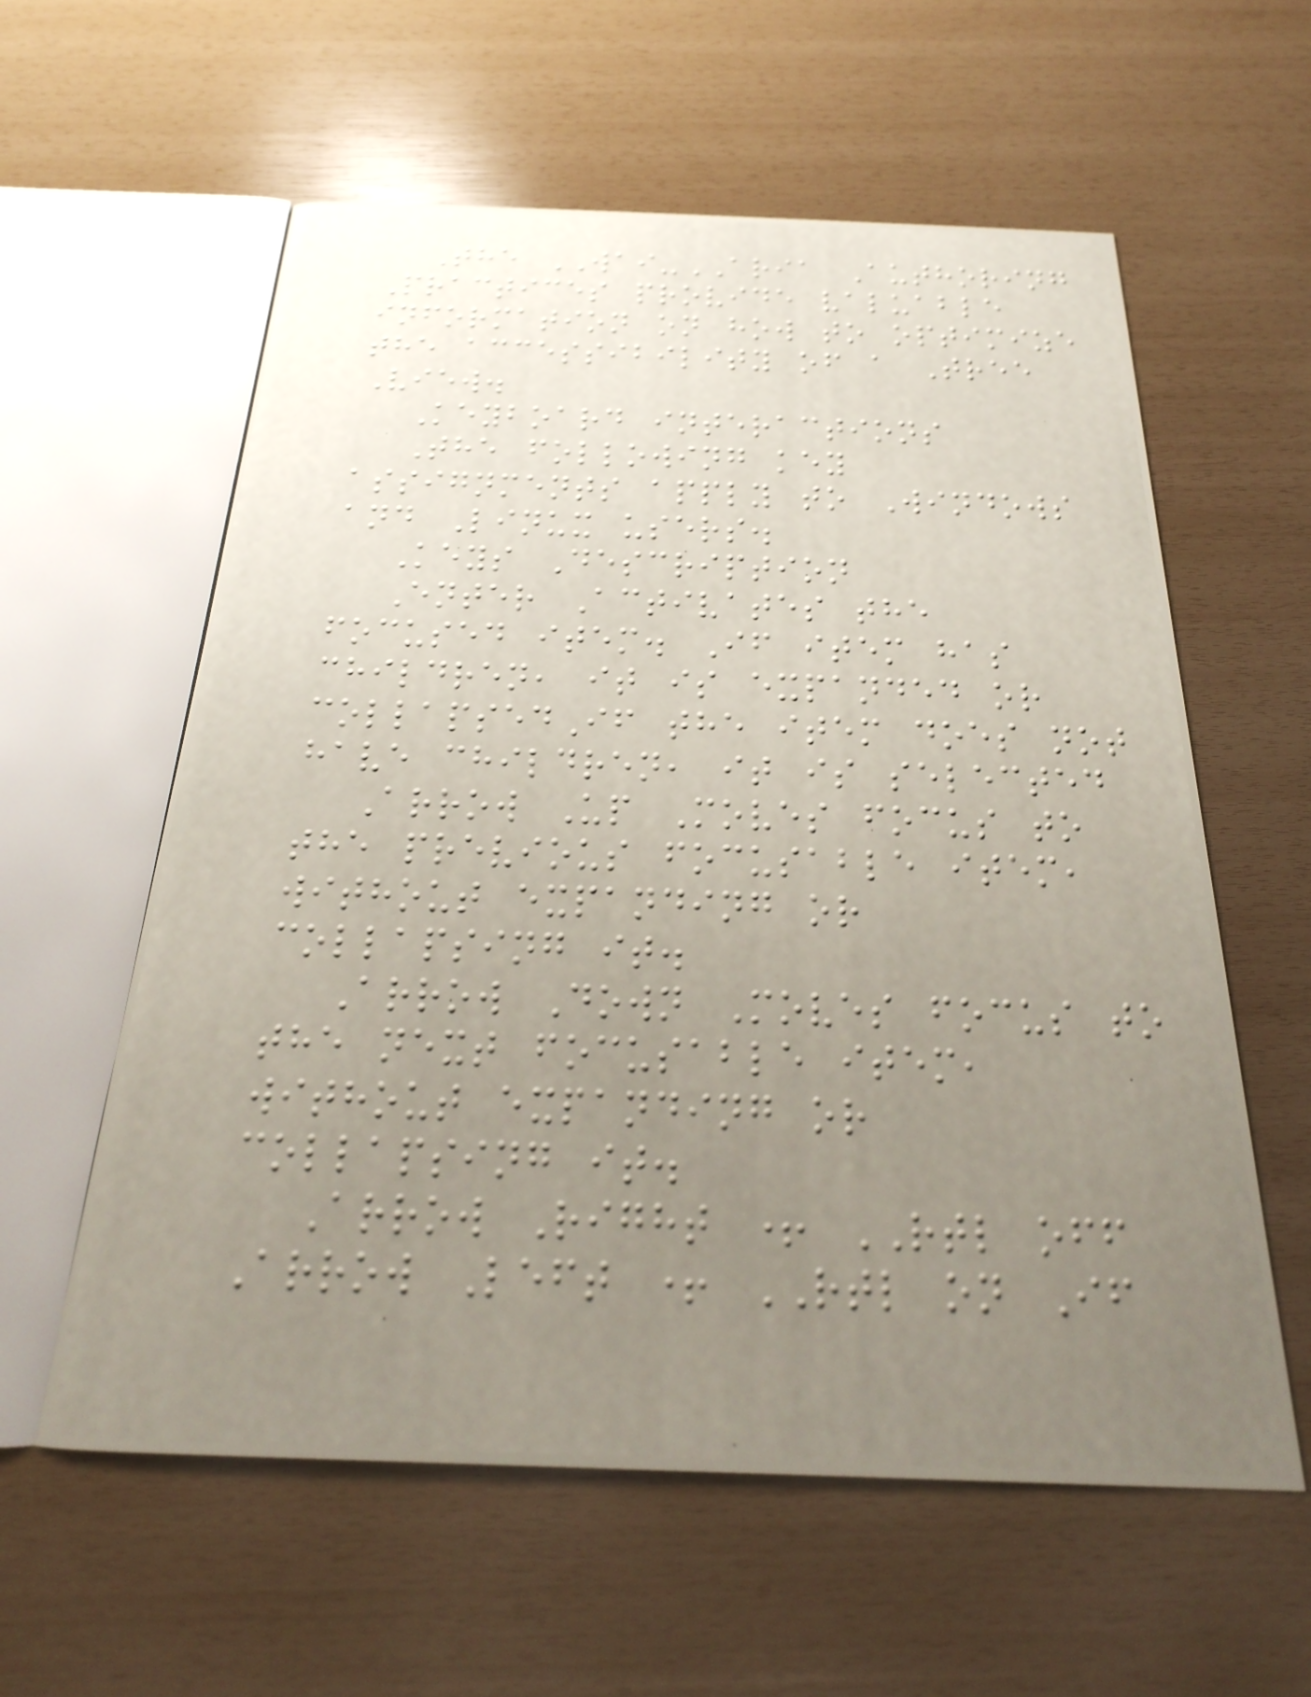The WAI-ARIA Authoring
Practices provide valuable
information on how to optimize
the accessibility of a Tree
View.
Keyboard interactions
The following key
assignments apply to Windows
and Linux users.
Keys Description
Enter Activates the
focused item. If item has
children, it is expanded or
collapsedIf the item does not
have children, it is selected
Arrow Up Moves focus to
the previous focusable item,
without expanding or
collapsing it.
Arrow Down Moves focus to
the next focusable item,
without expanding or
collapsing it.
Arrow Right + RTL off
Arrow Left + RTL on If
